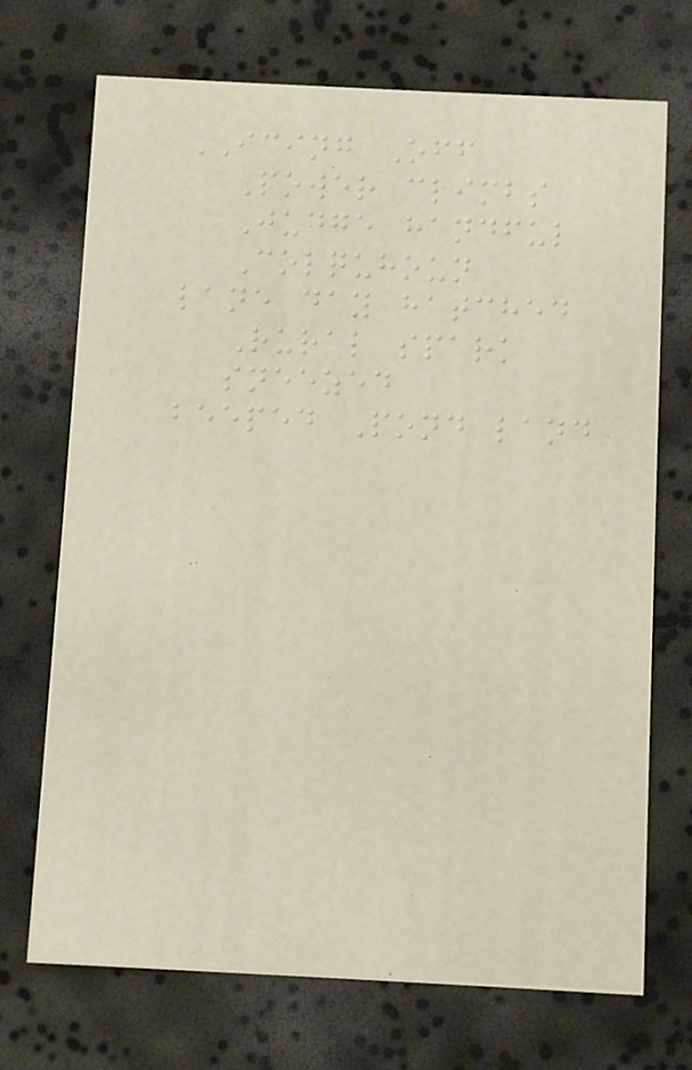ICING Off
Power climbs
Judge handful
Colquhoun
lane day hatched
Rural spark
sneezed
beeped Pond land
